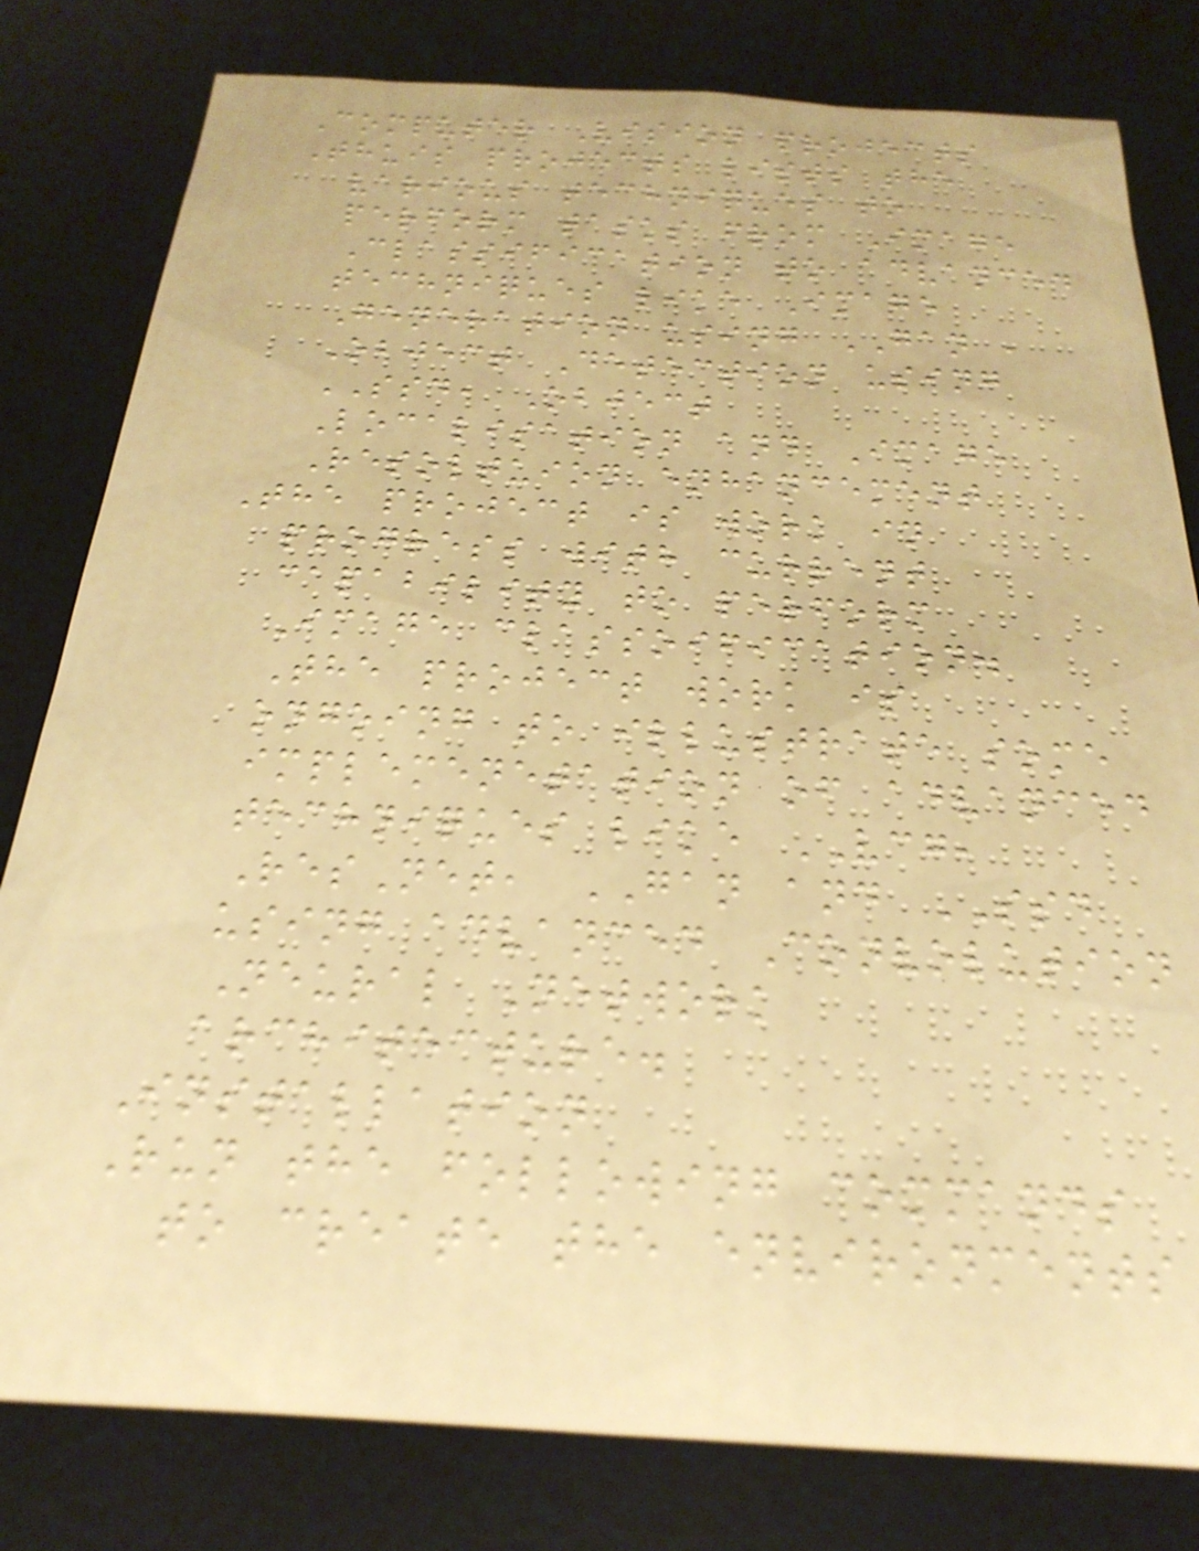Computer Vision projects
Thuis projects lists the
various techniques to
perform tasks from Image
Classification to advanced
techniques like Image
Generation using GAN ,
Object Detection using
SSD, Object
Localisation and Image
Resoltuion enhancement
The project is work in
progress with current
capability to perform
Image classoification.
The project work is
ongoing to illustrate some
implemenetation of advanced
techniques like VCG,
ResNet, GAN and SSD
using advanced Convolution
Neural Network
architecture.
Installation
Run the following commands
to create the environments
